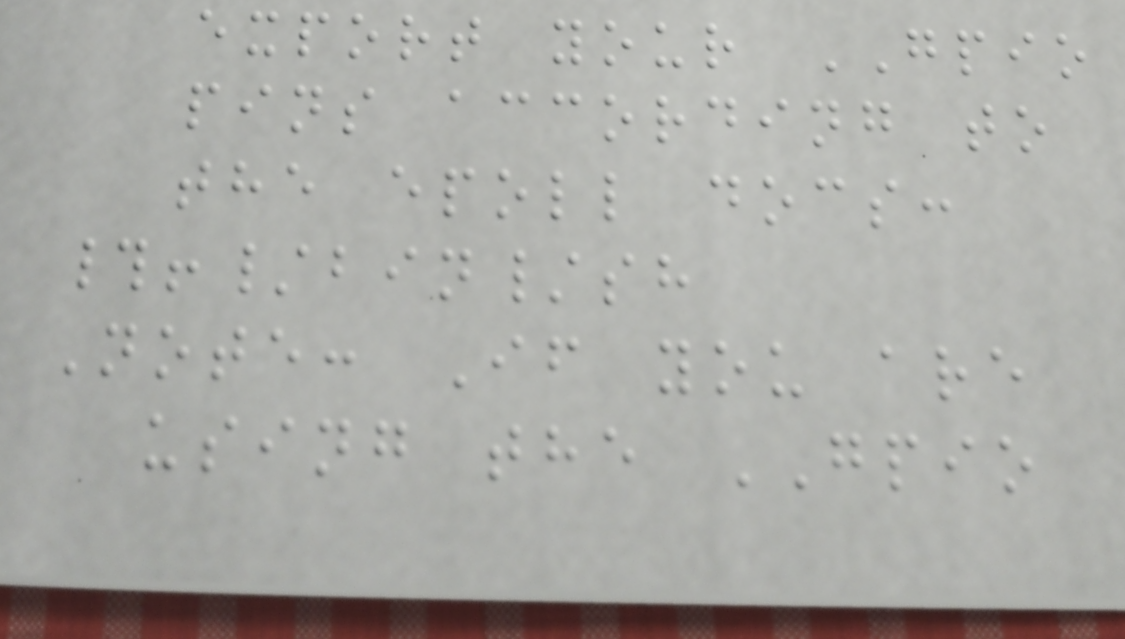export your GPIO
pins according to
the epoll docs:
#!/bin/sh
Note: If you are
using the GPIO
